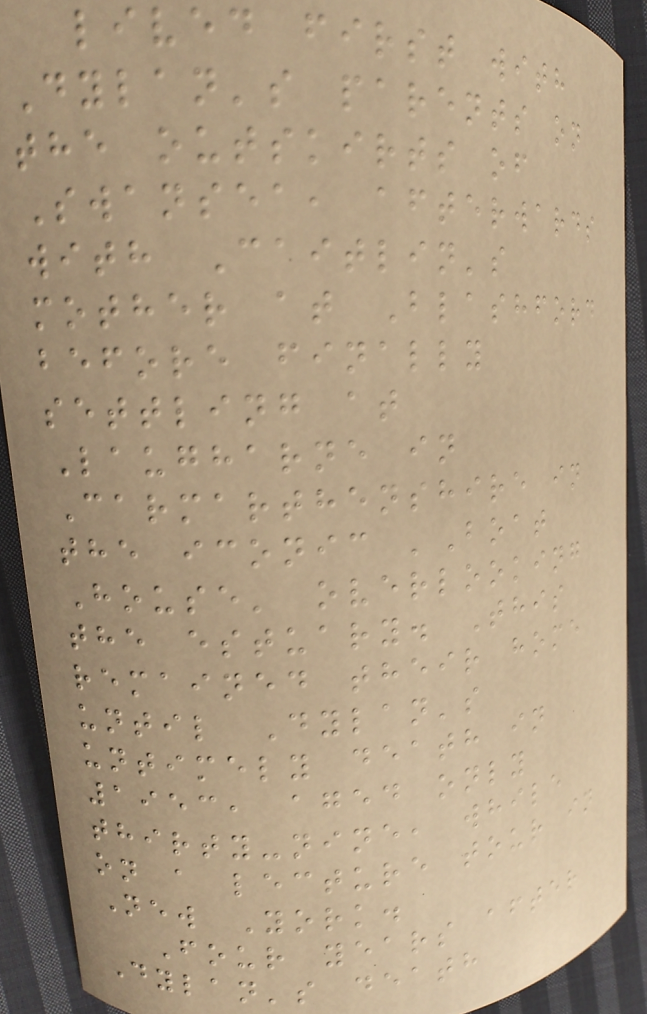lived first with
Dylan's parents on
the outskirts of
Swansea, afterwards
with Caitlin's
mother at Blashford
before finally
settling at
Laugharne in
Carmarthenshire in
the iconic 'Boat
House' overlooking
the estuary. This
remained their home
until Dylan's
untimely death in
1953, aged only
thirty-nine, while
on a lecture tour in
New York.
Four years after
Dylan's death
